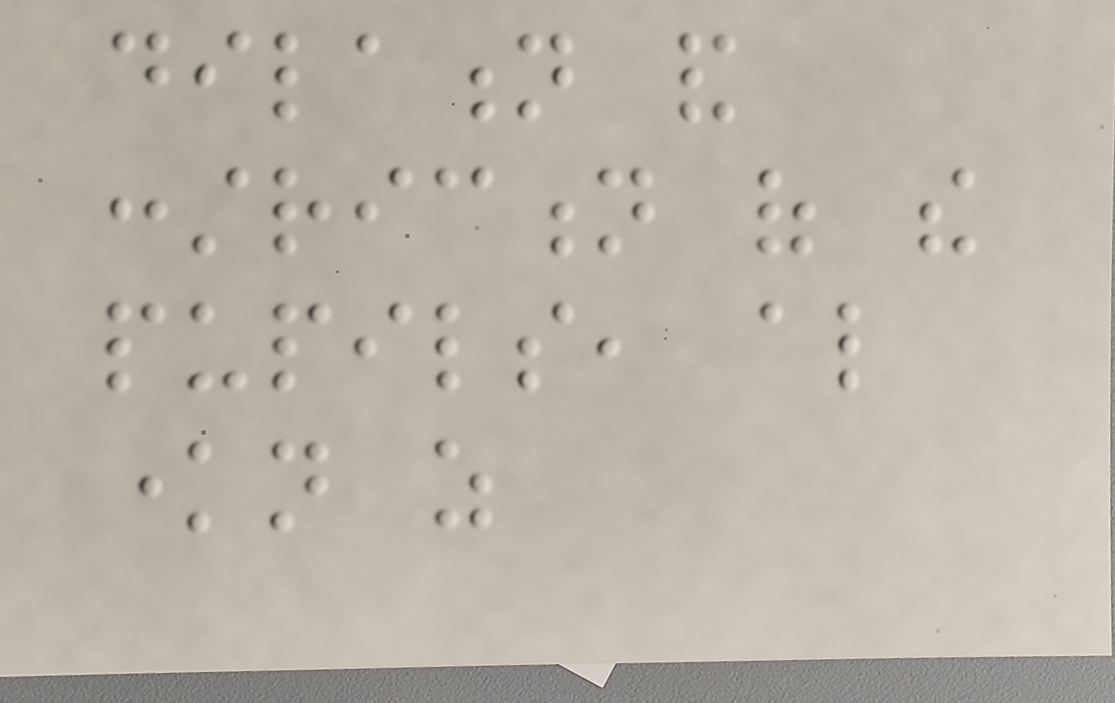dilation and
constriction of the
pupils, also
known as
